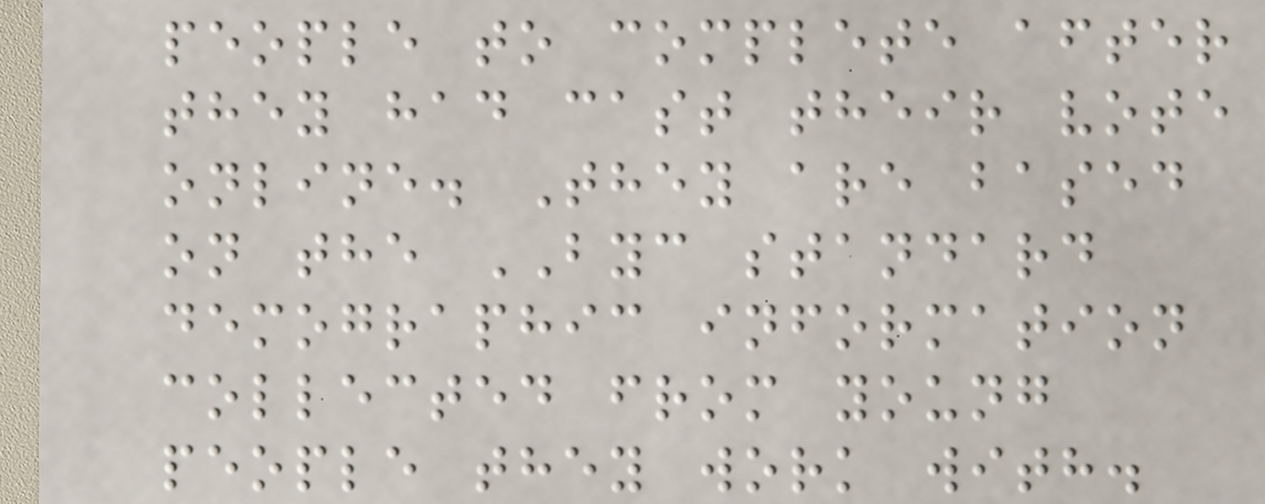people to complete after
they had cast their vote
online. They are based
on the BYC standard
demographic information
collected from young
people they work with.
